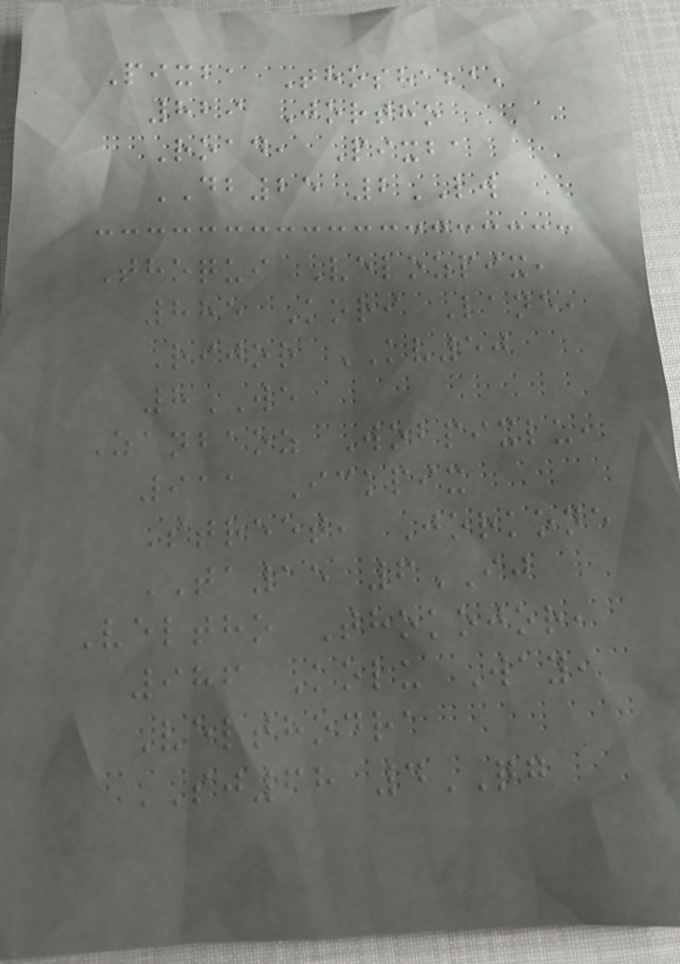Pixba Thoshaba,
829 Jortho
Road, Pixba
DB25 2LW
Thoqui Velozpix,
885 Kori Lane,
Rijor KV50
8WE
Zanbaoz Wobpixlu,
911 Ickpix
Street, Jorkone
TA15 6IJ
Veltho Thokojor,
986 Kolu Way,
Velthodra
SJ68 4QG
